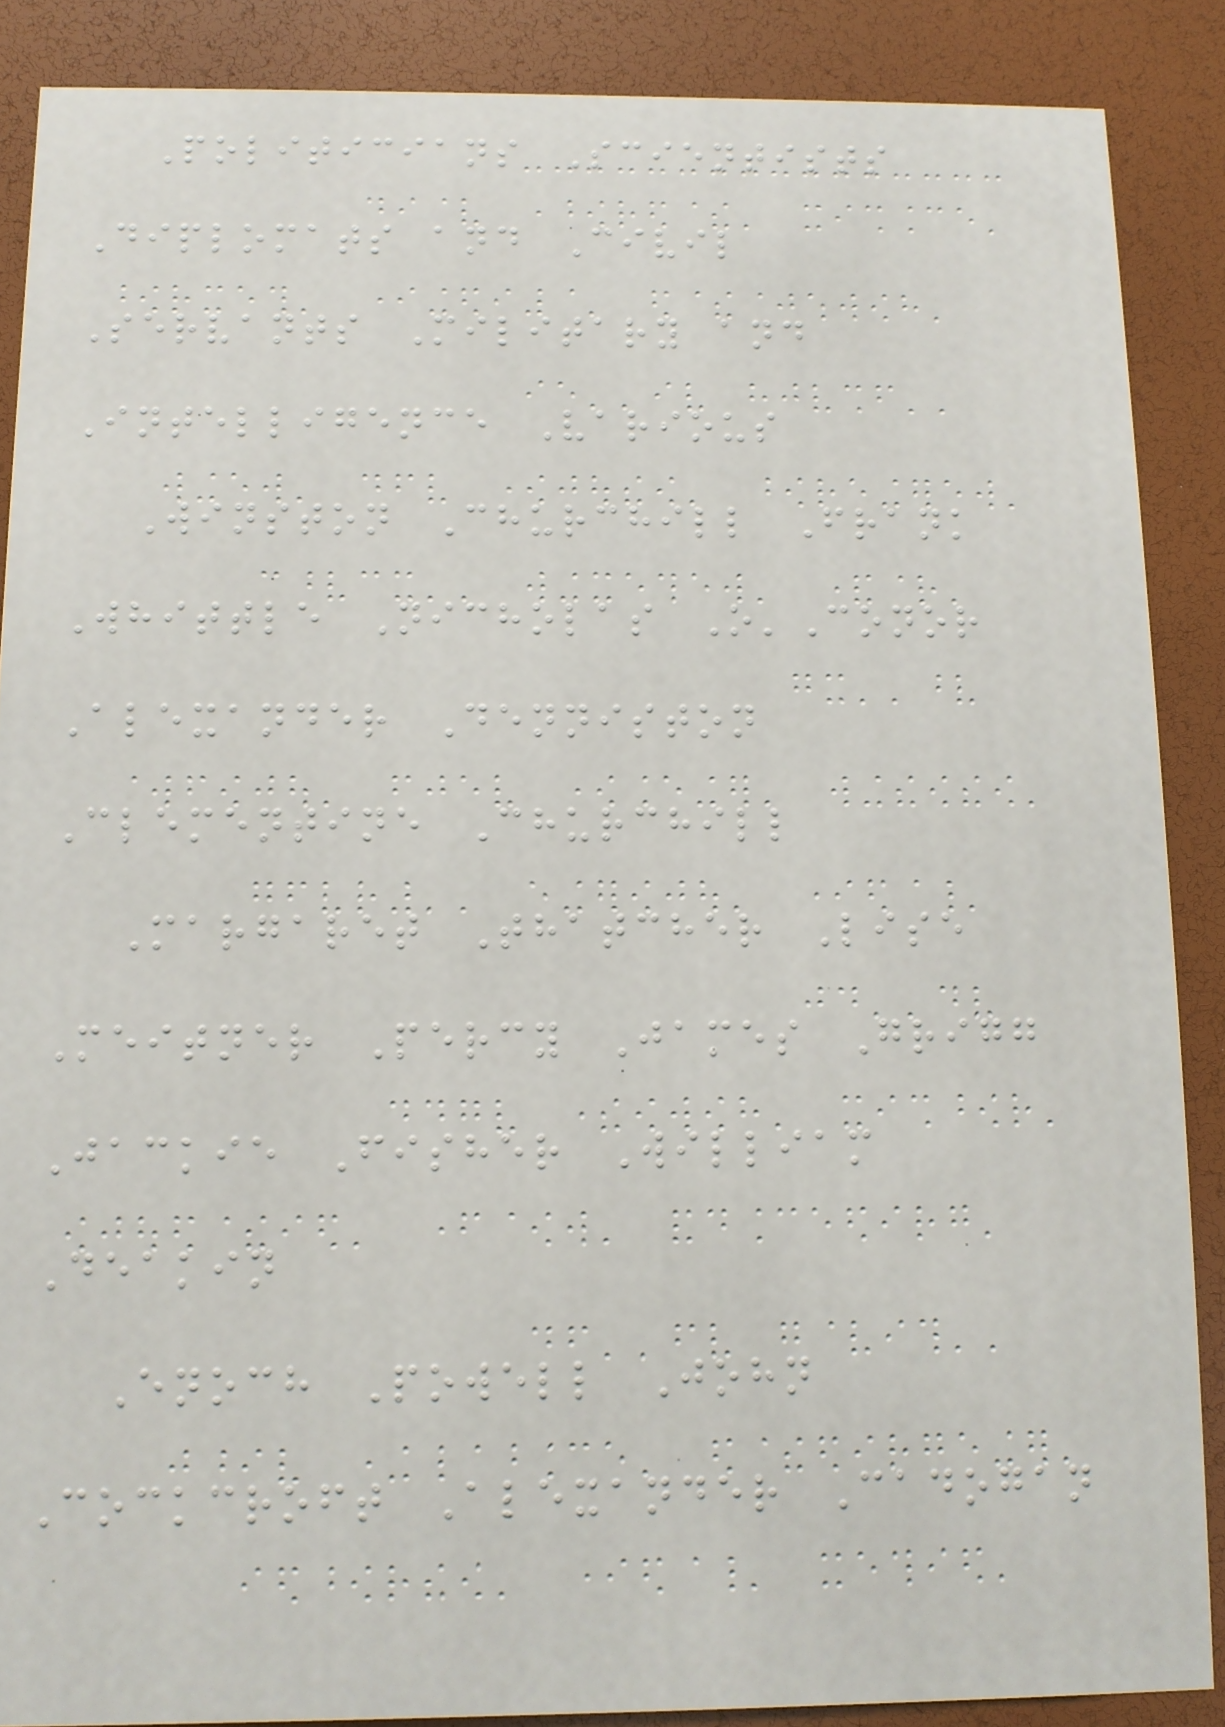Politicians Scientists
Diplomats and Civil
Servants Military and
Intelligence Various
Winston Churchill Frank
Whittle Nicholas O'Conor
Alexander Denniston
Clementine Churchill
Margaret Thatcher Lise
Meitner Percy James Grigg
Jackie Fisher William
Deakin
Enoch Powell John
Cockcroft Alexander Cadogan
